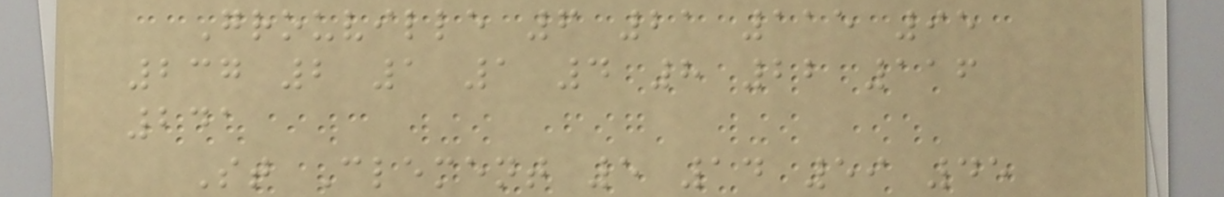Grouville 6 21 115 95
237 2 1 1 4 8 22 116
241
St Clement 5 14 59 45
